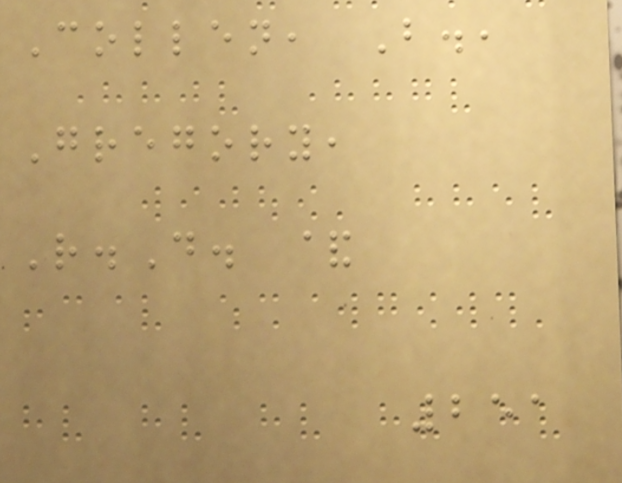Collen, B.,
Gregory,
R.D. &
251
